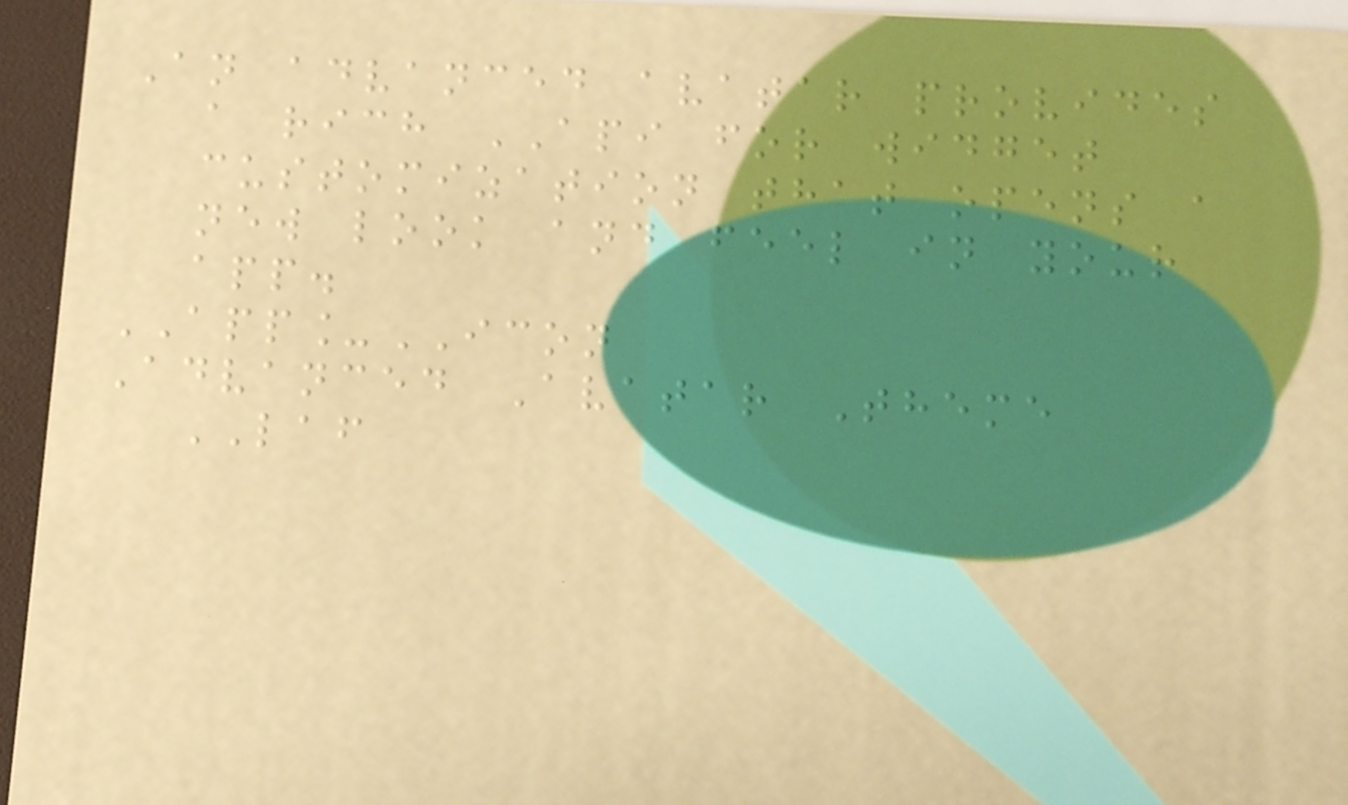An advanced avatar provides
a rich API for widget
customization that opens a
new look and feel in your
app.
APP_ICON
Advanced Avatar Theme
LAF
